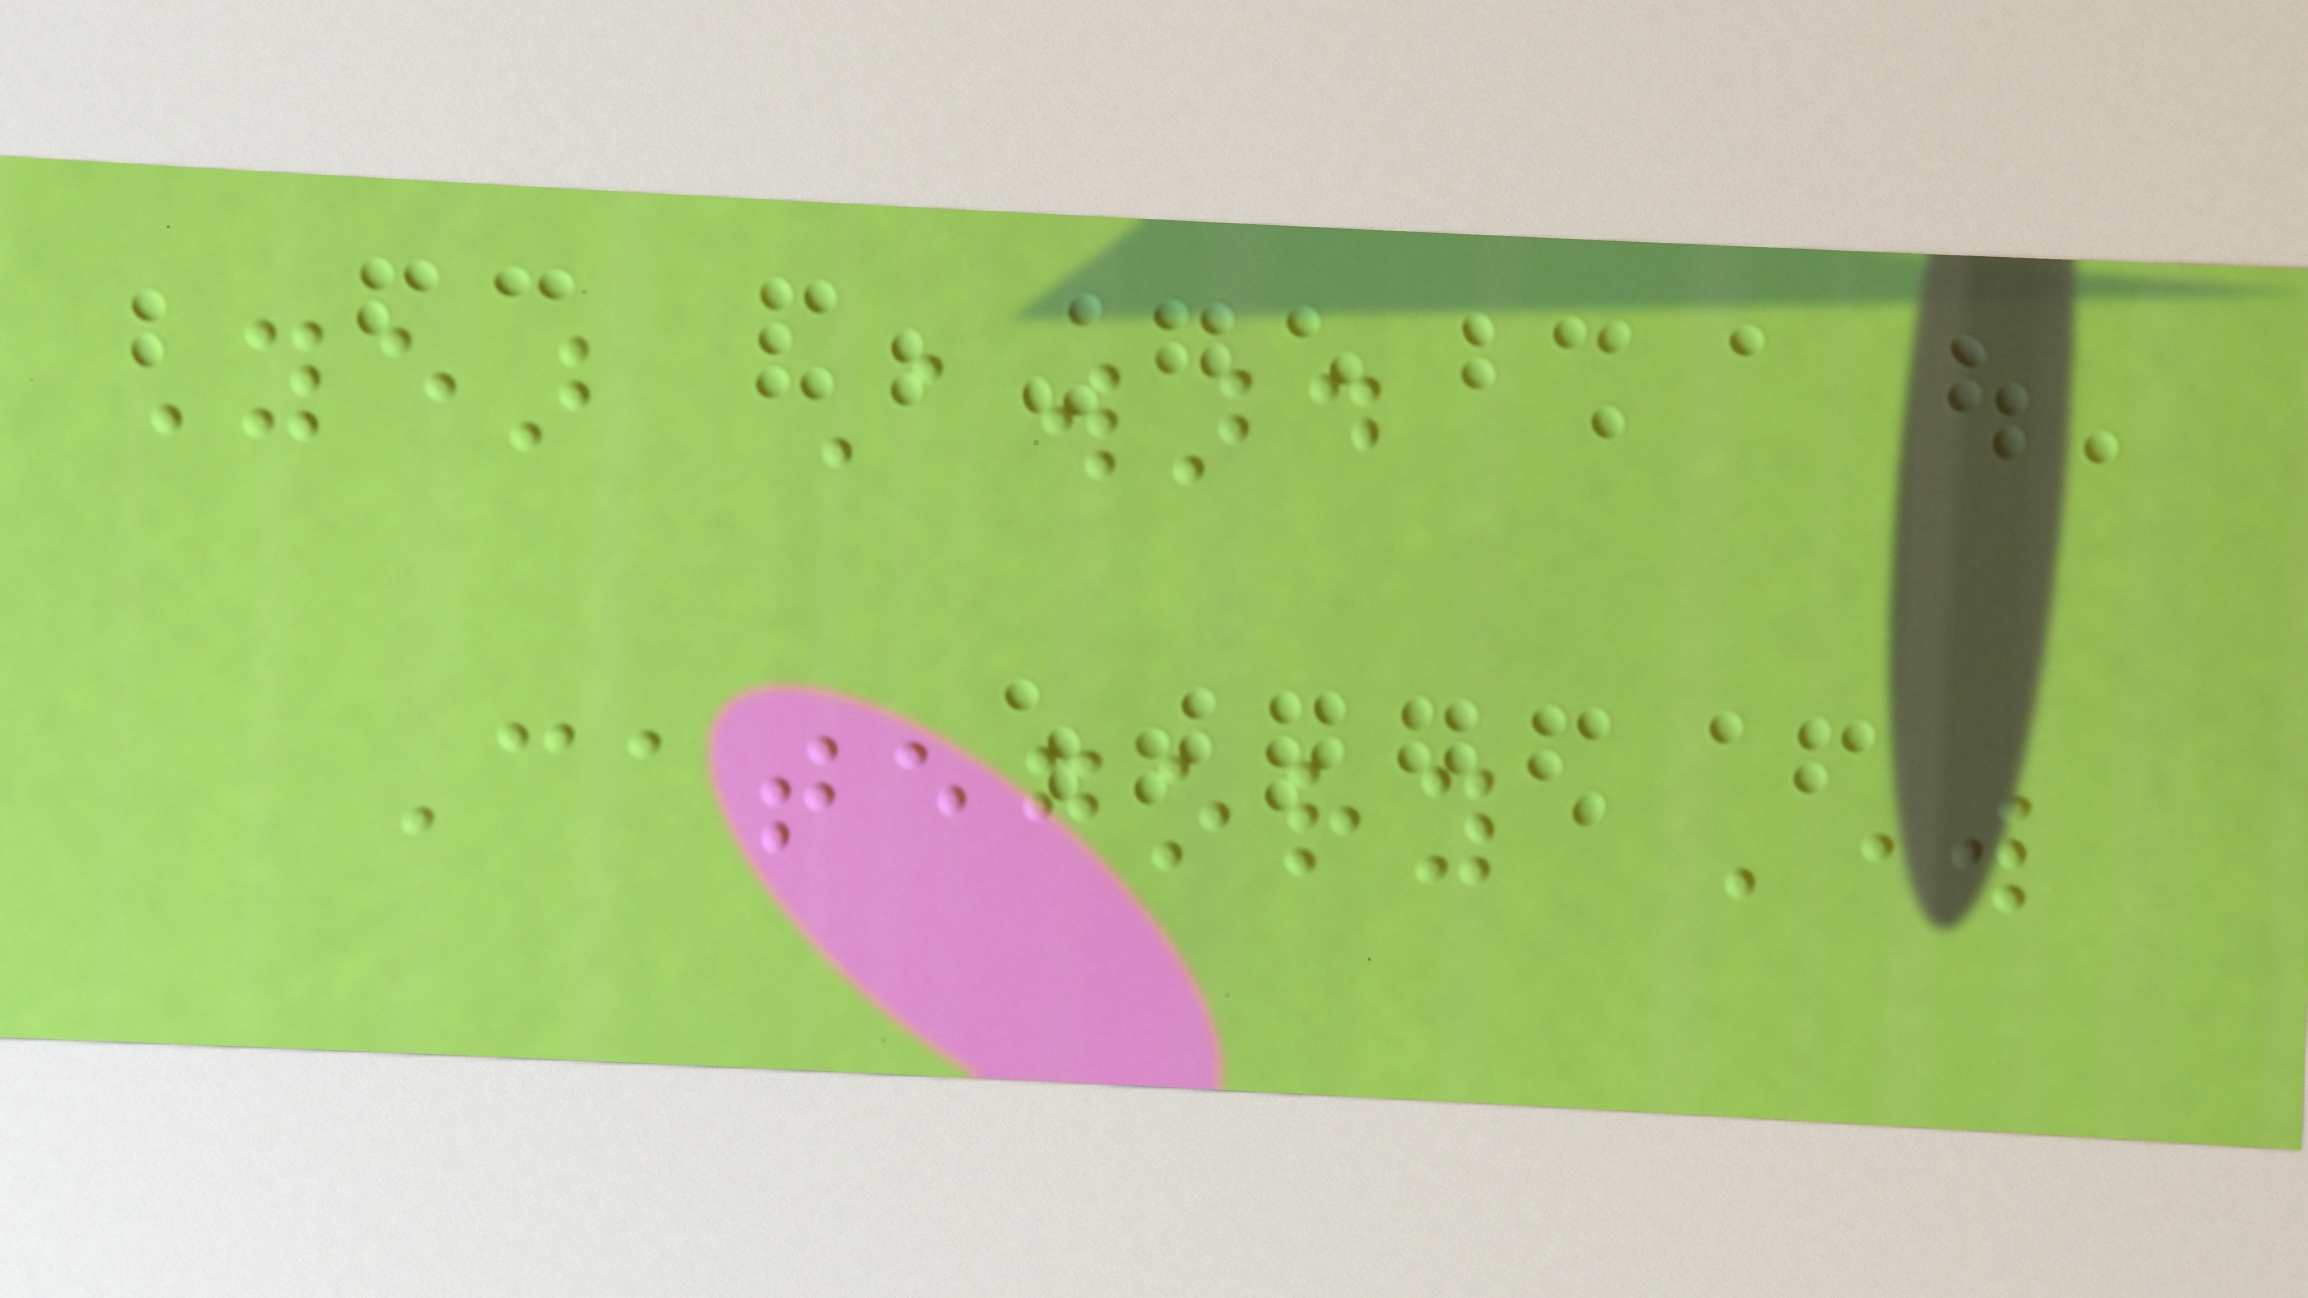Year Award
Category Work
